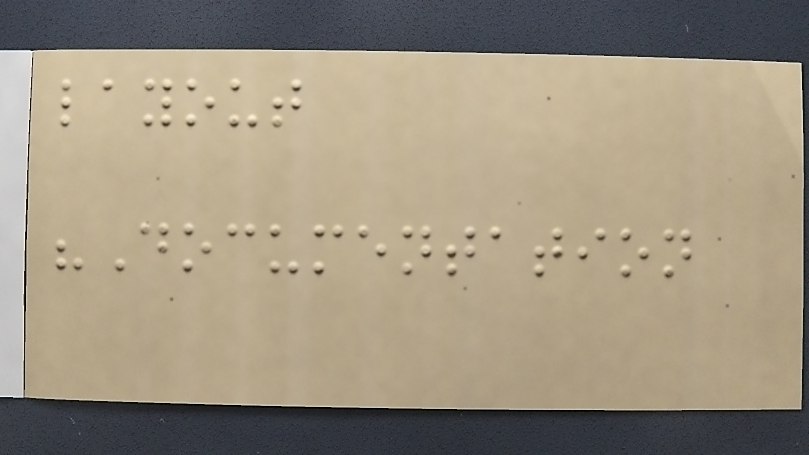layout
"Documentation
